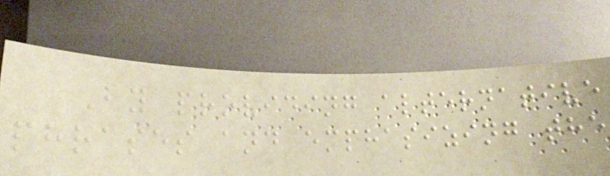By providing alternative
phrases and emphasizing the
